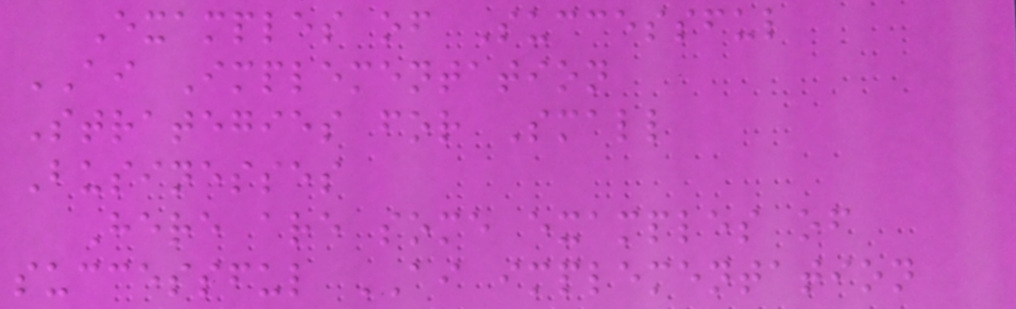Examples of Successful
AI Implementation
Strategies for Small
Businesses
Here are some examples of
successful AI implementation
